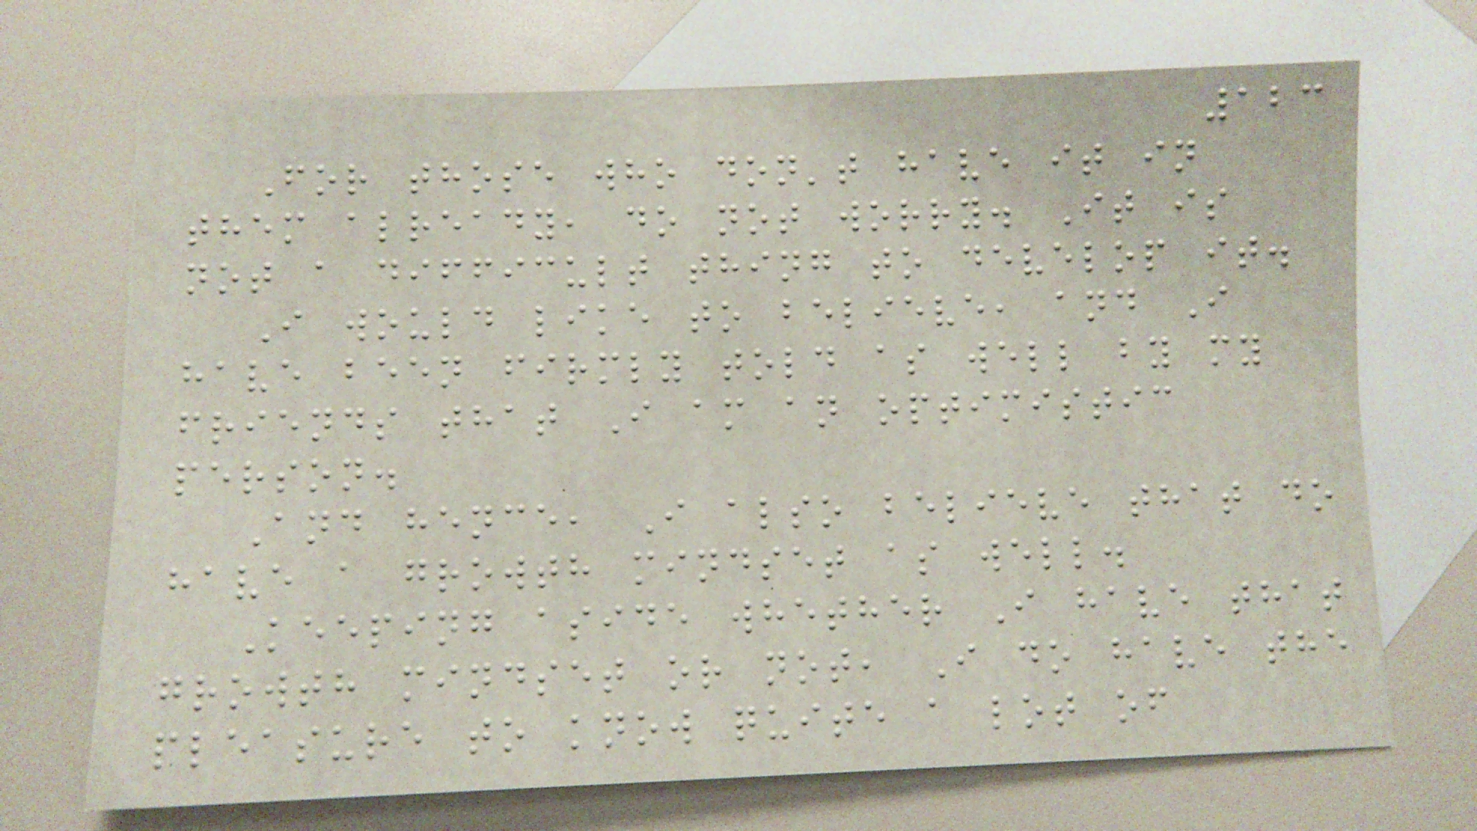123
For those who don't have it in
them already, do not worry. It is
not a difficult thing to develop it.
I would like to believe, and I
have been firmly told as well by my
friends that I am an optimistic
person.
And hence, I also believe that do
have a growth mindset as well.
Keeping aside whether I have that
growth mindset or not, I do have the
pleasure to know quite a lot of
